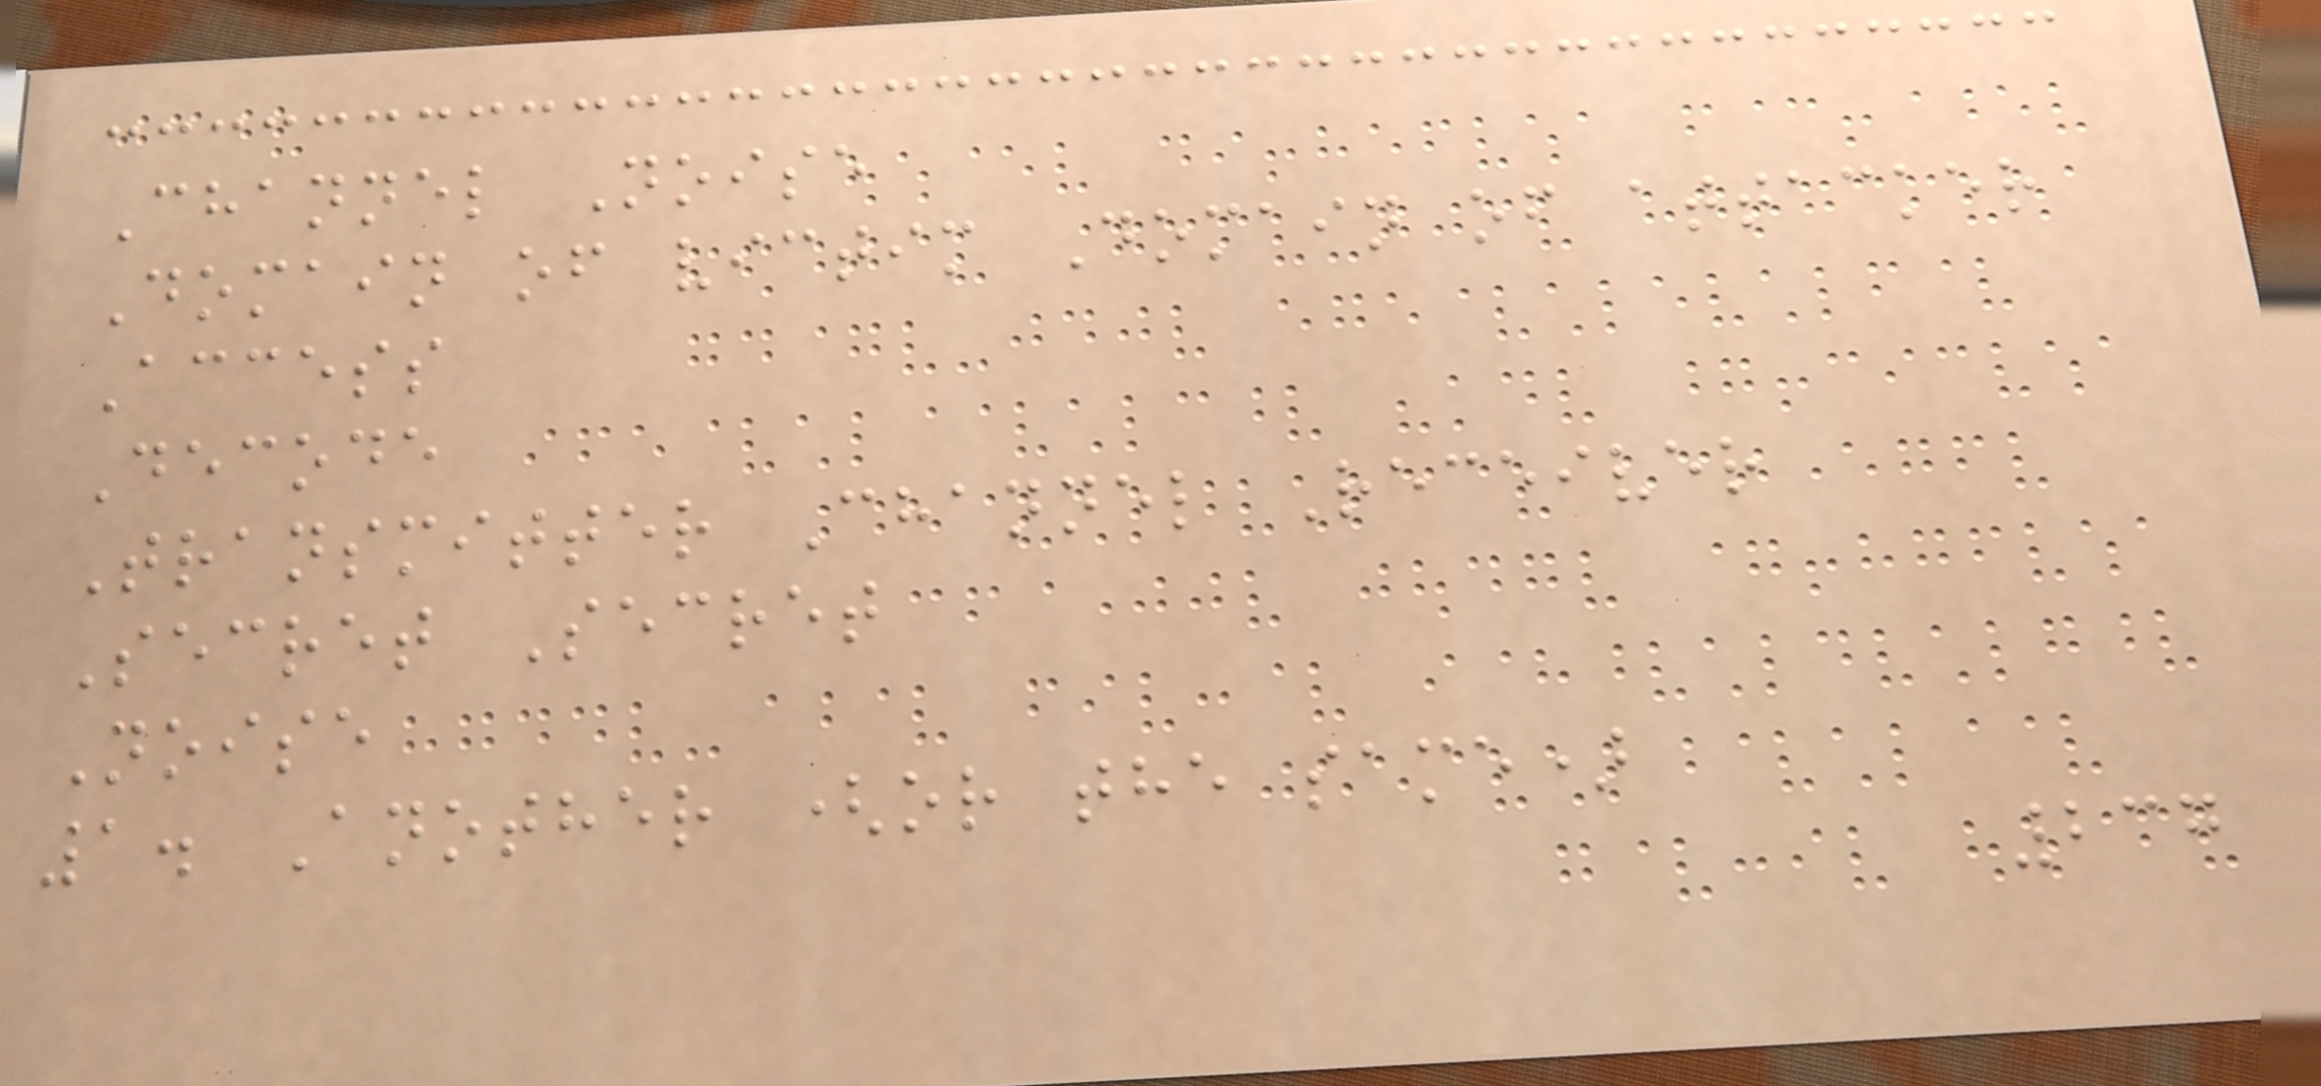Channel Noise
Domain of victim Domain of attacker
Access
Decode
Transmitter Channel Receiver
Secret Secret
Noise
1. Another (or the same)
237
